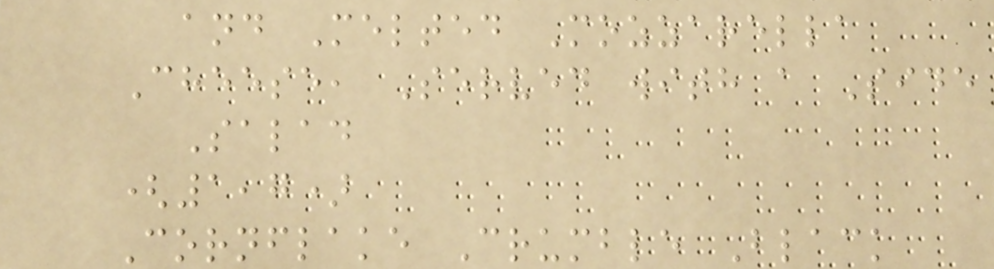and Melted Mozzarella
Cheese, Served with a Side
Salad
(1,7)
Cornflake Crumble Black
